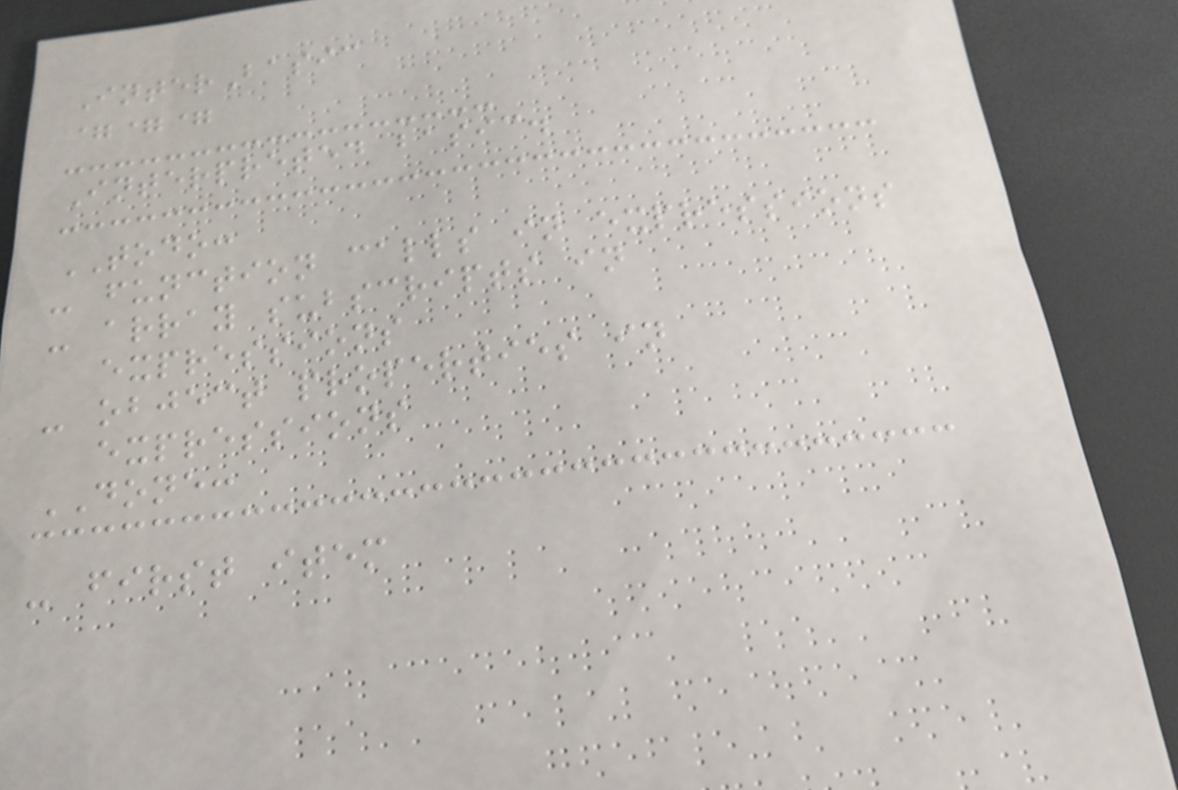InterBasic
===
Interpreted basic.
TODO:
- function calls in expressions
- array subscripts in
expressions
- object properties in
expressions
DONE:
- first item
